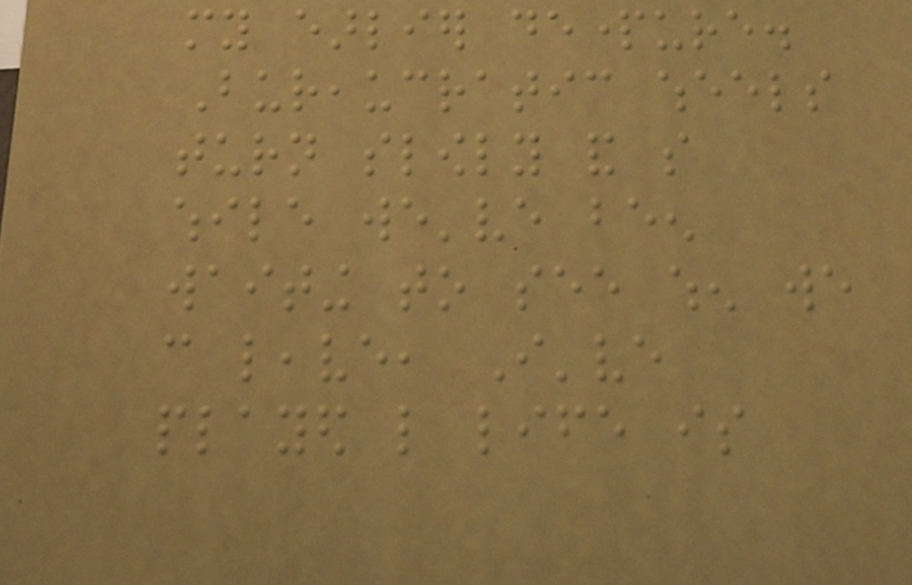my earlier departure.
Bureaucratic wheels
turn slowly and so
while we've been
waiting to see when we
can leave, I've
played like life is
